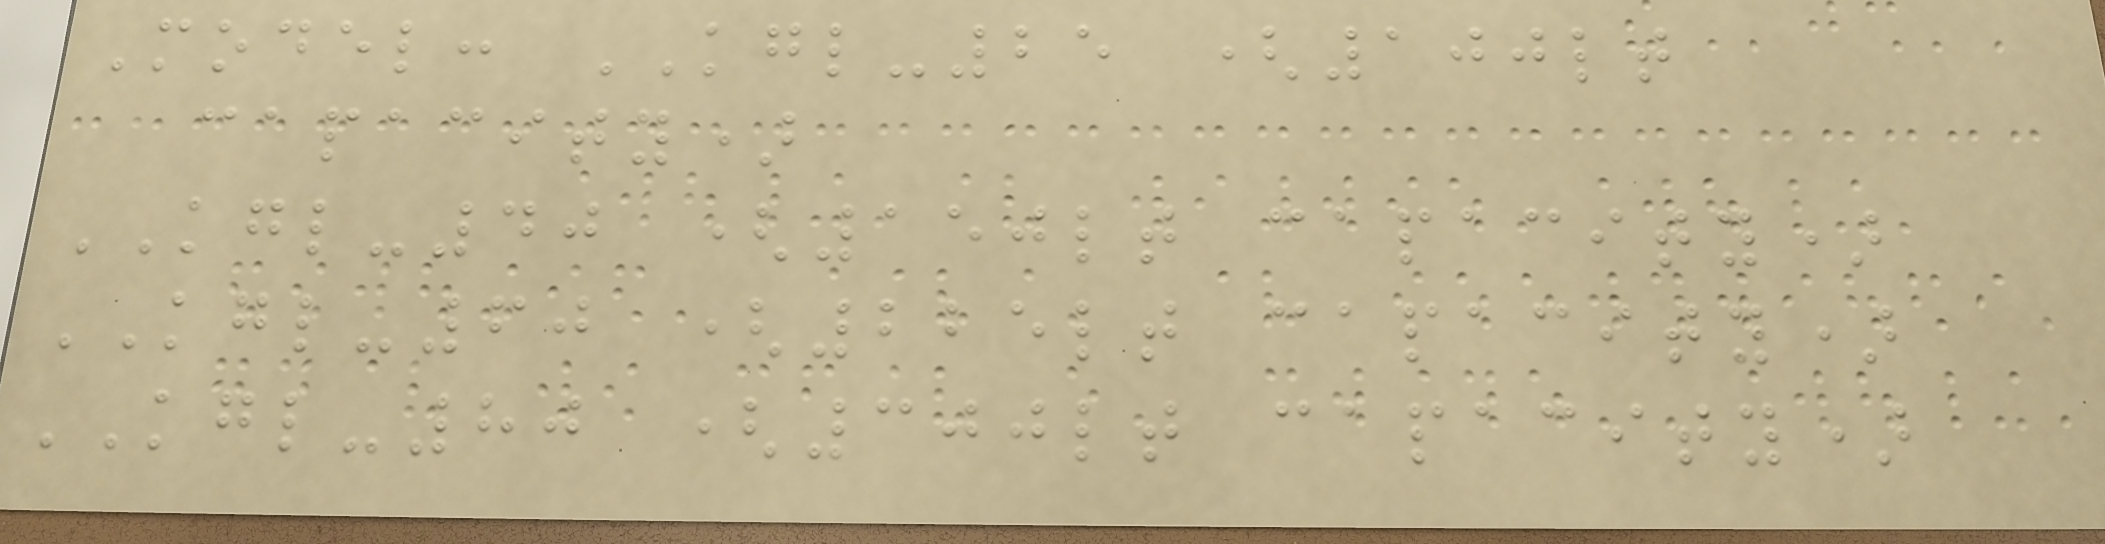Model: KGL-25 (100lt
capacity)
KGL-40 (150lt capacity)
KGL-60 (225lt capacity)
KGL-80 (300lt capacity)
